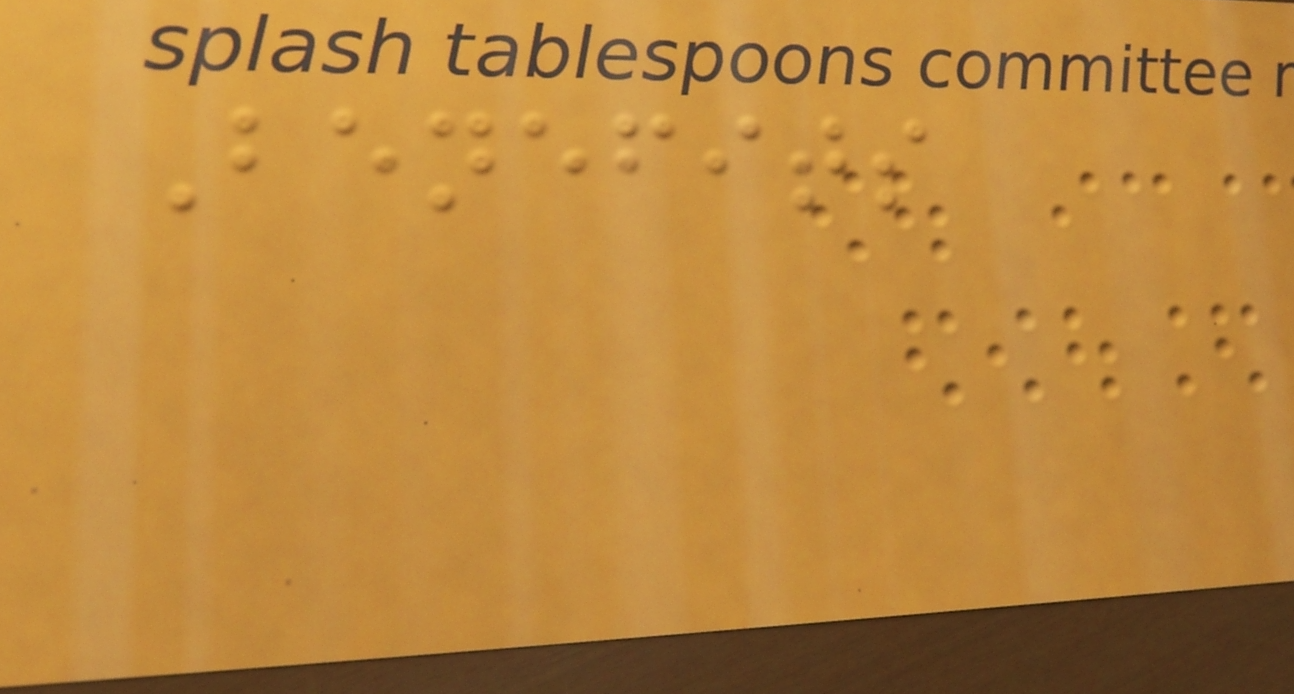Benefits
